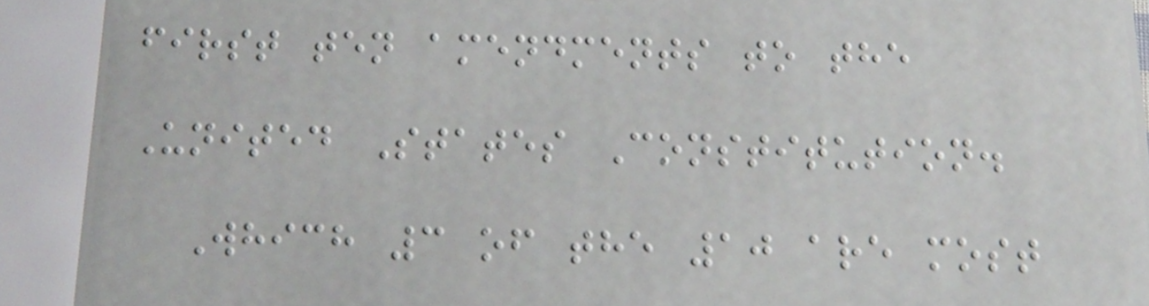first ten amendments to the
United States Constitution.
Which 3 of the 10 are most
